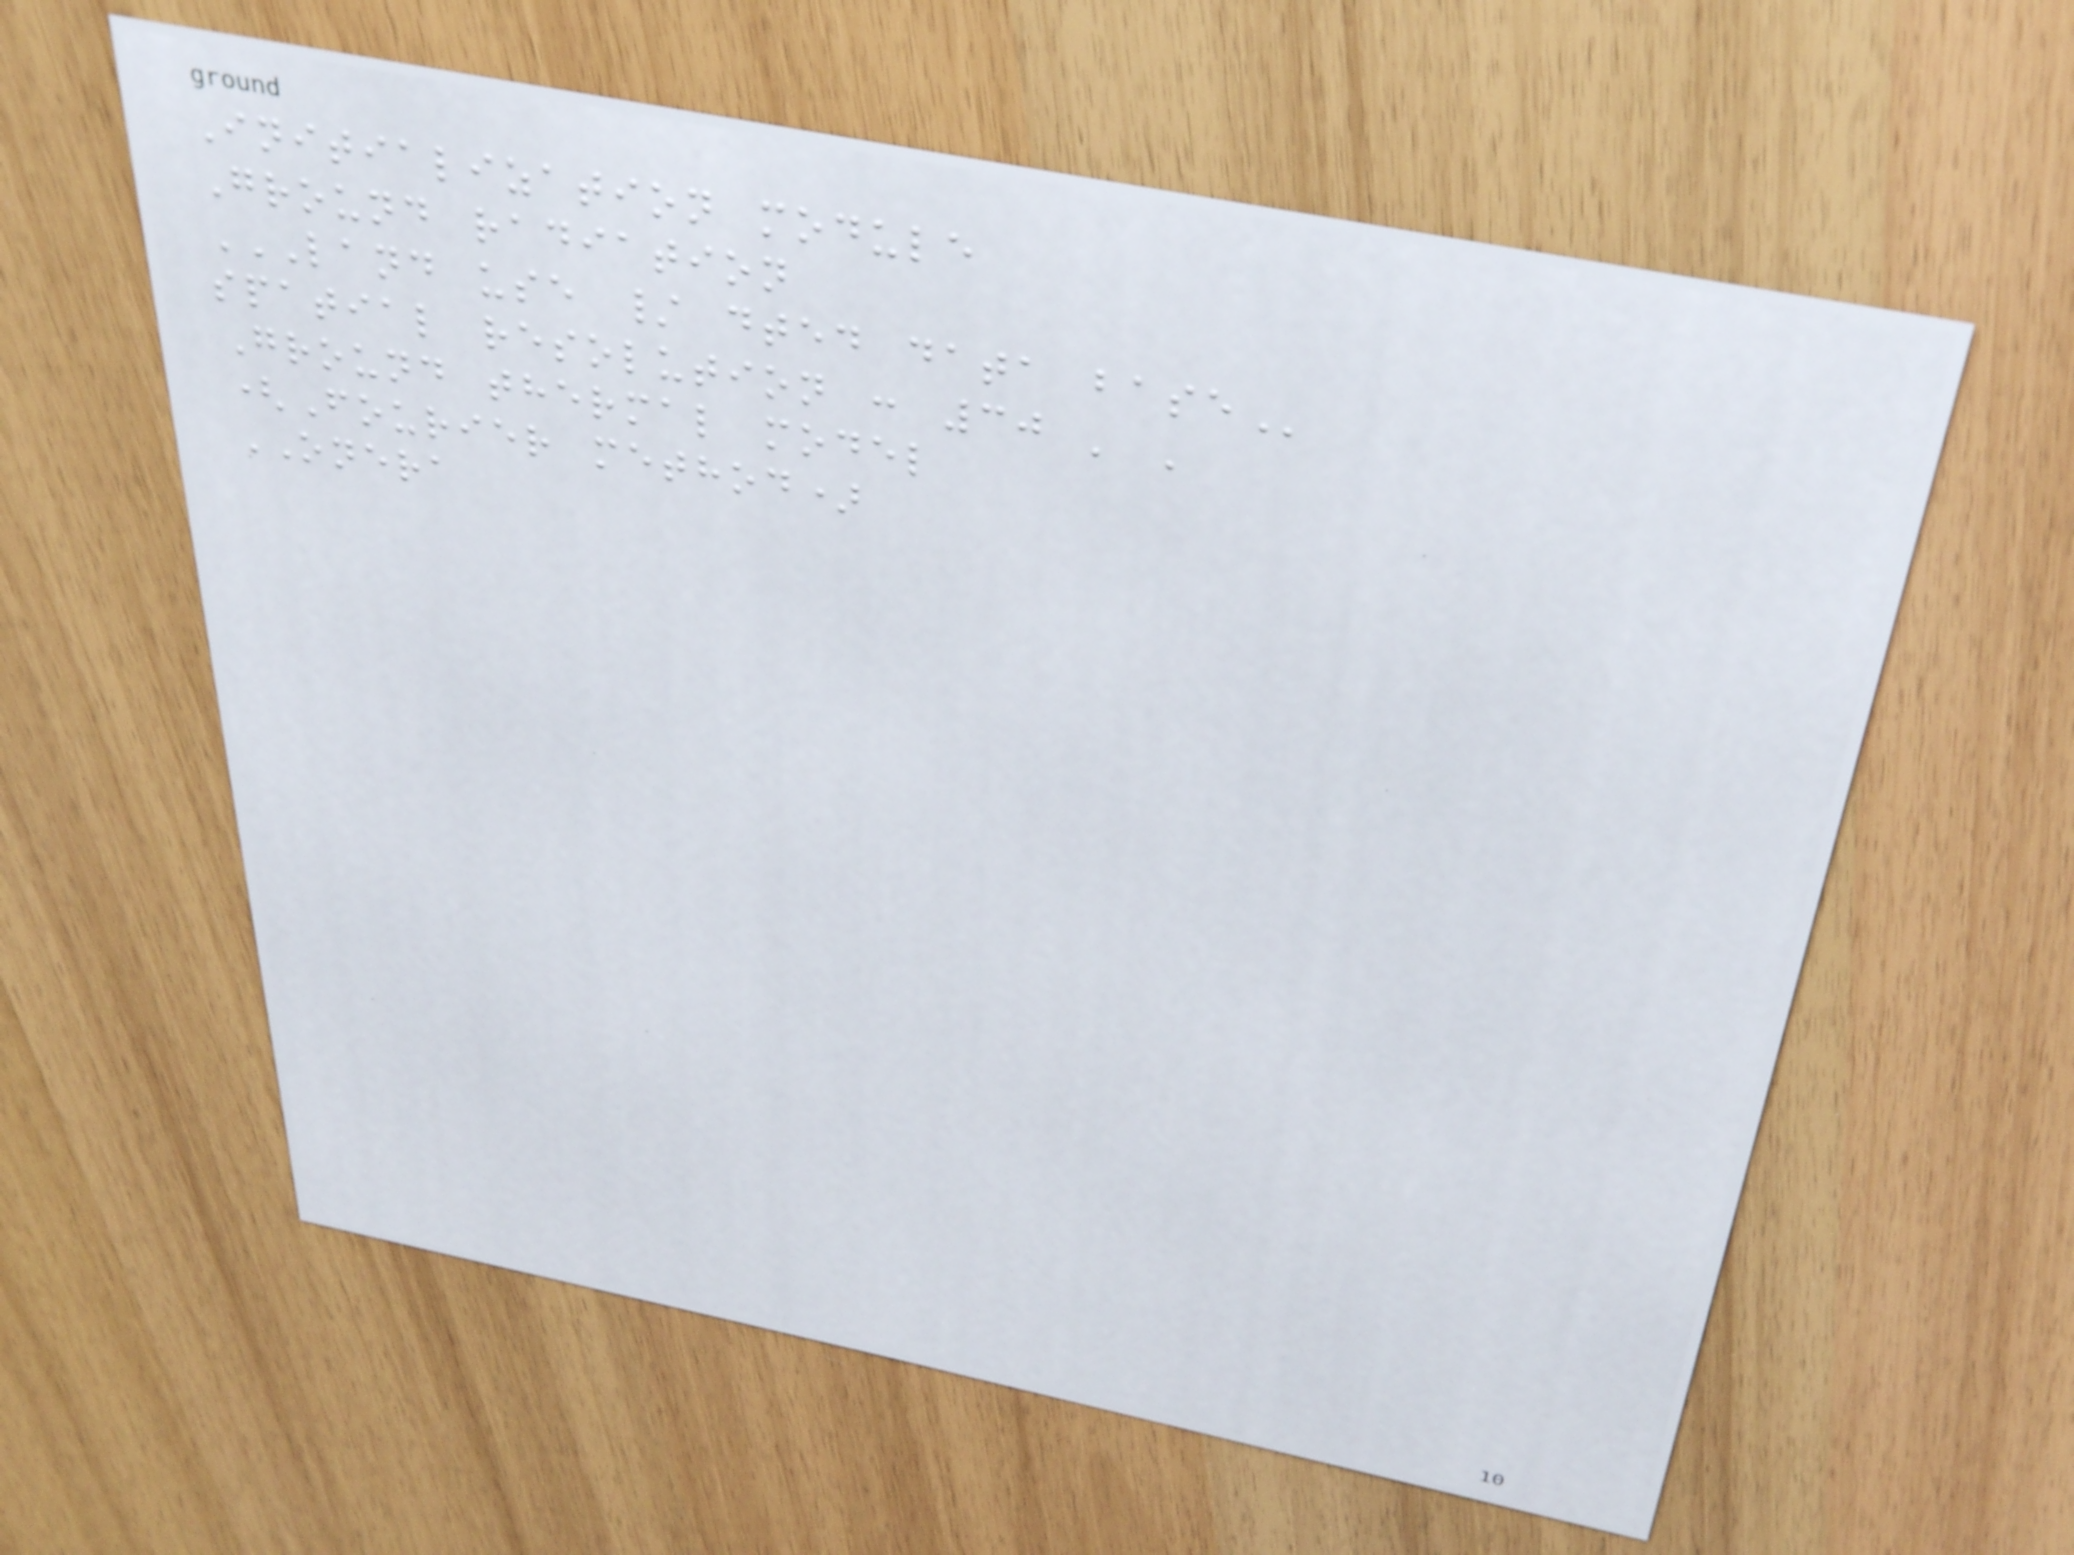Initialization module
Ground radiation
LAND USE / DTED DATA BASE
spatial resolution : 30 ' '
Ground thermal model
(Fourier method)
ONERA
